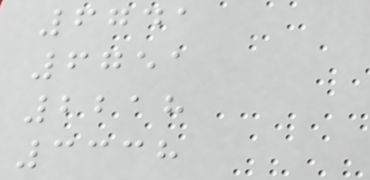6741
6751
2218
3338
